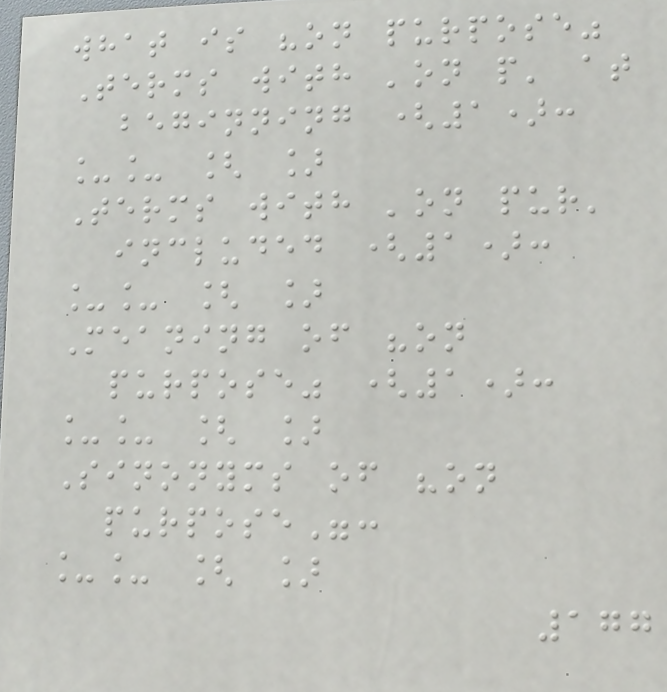what is "on purpose"
Terms with 'on p' at
beginning (1):
__ [ ]
Terms with 'on pur'
included (1):
__ [ ]
Meaning of "on
purpose" (1):
__ [ ]
Sinonyms of "on
purpose":
__ [ ]
177
